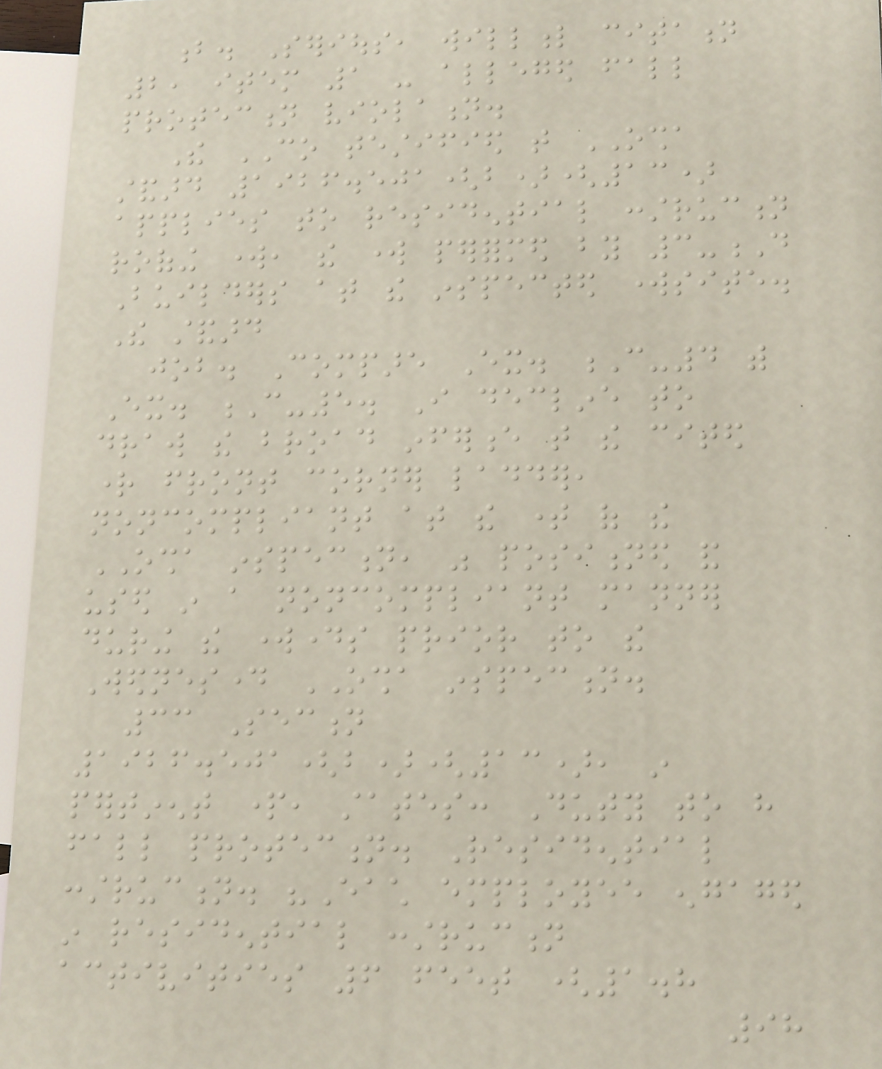b. Serious, willful citation
2, item 1 - alleged fall
protection violation.
The CO testified that OSHA
standard 1926.501(b)(13)
applies to residential construction
roofing work, the work performed by 3-D
Builders at the inspected worksite.
The standard
job. Compare Ex. C-4 with
Ex. C-5. I decline to
draw the broad inference that the cited
right front corner ladder,
noncompliant at the time of the
OSHA inspection, was positioned and
used in a noncompliant manner
during the workdays prior to the
Wednesday OSHA inspection.
33 Section
1926.501(b)(13), in
pertinent part, states: Duty to have
fall protection. Residential
construction. "Each employee engaged
in residential construction
activities 6 feet (1.8
98
